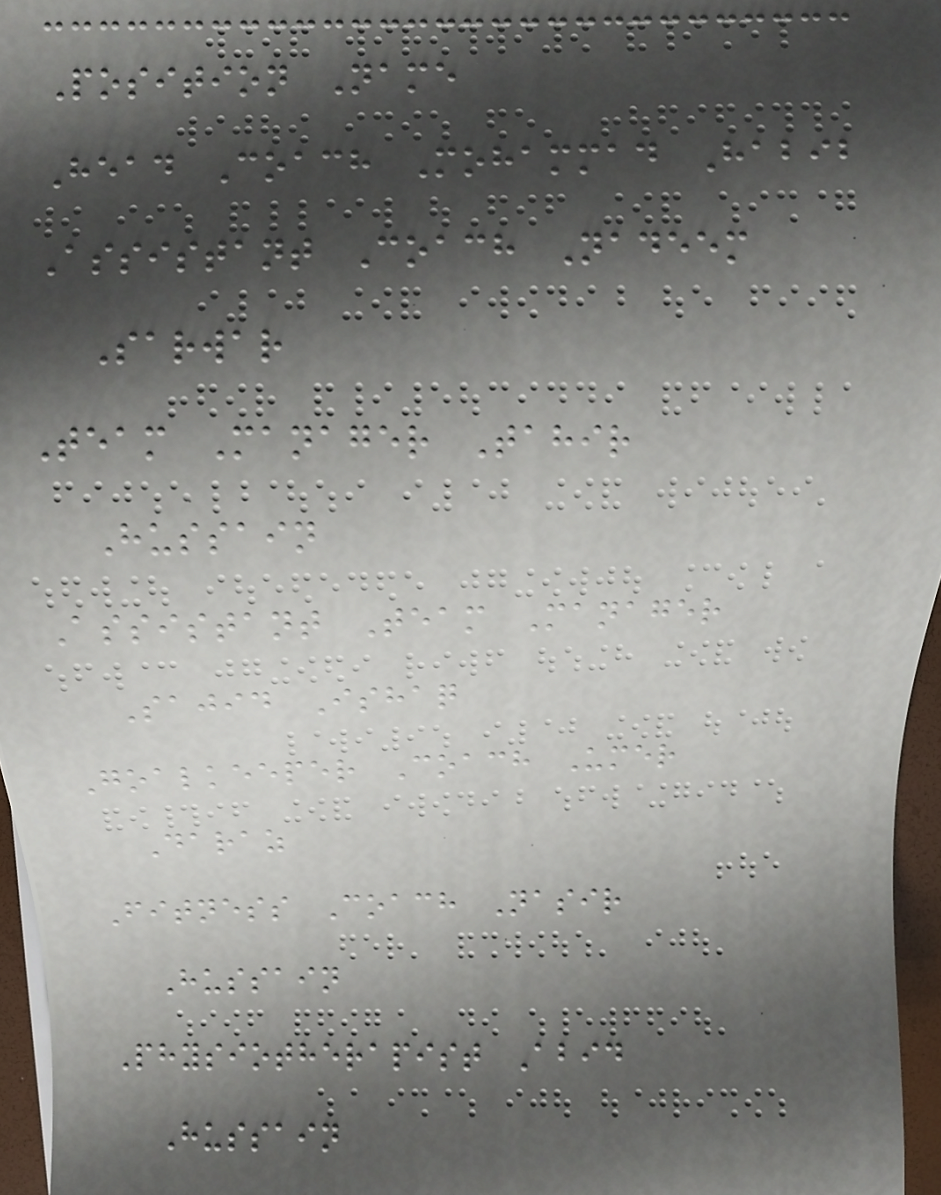Position Name
Head Coach Mohammad Habib
Assistant Coach Nadeem
Sarwar
Team Manager Tahir
Hussain
Assistant Team Manager
Sajid Ishaq
Goalkeeper Coach Umer
Daraz
Fitness Coach Nasir
Hussain
Physiotherapist Abid
Hussain
